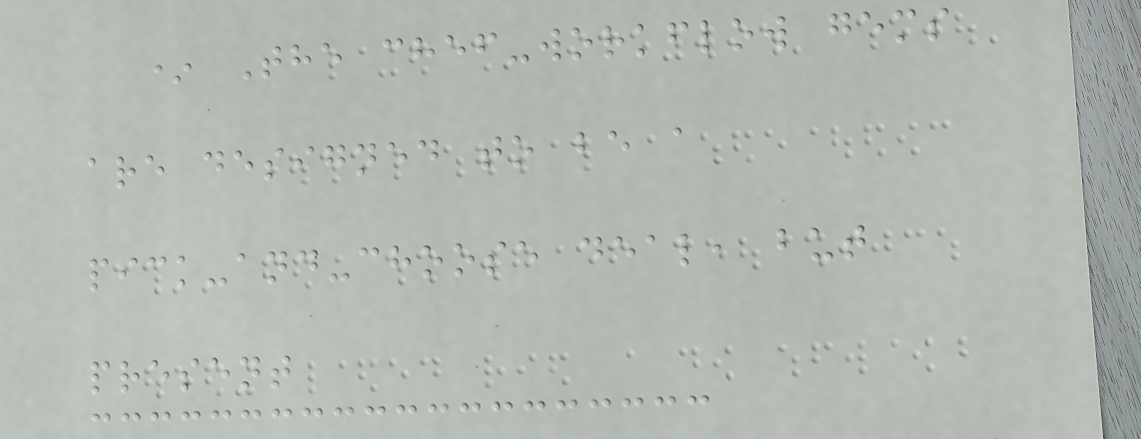* The chef-workflow gems
are designed to be a
pick-and-choose deal, but
present
